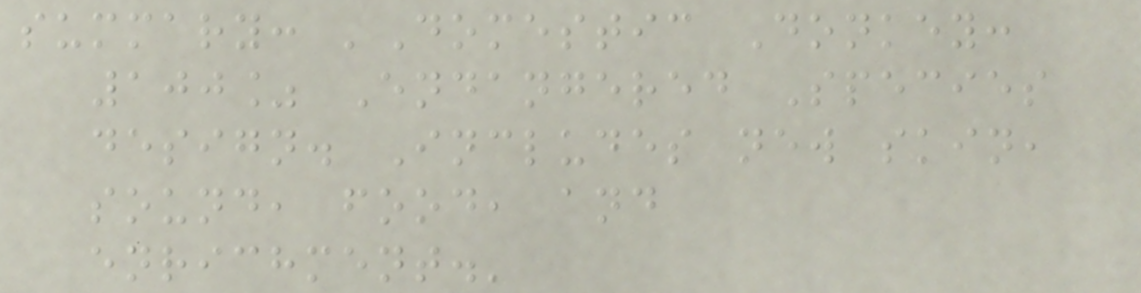summary: 'Domestic Donkey:
100% Endangered Species
design. Includes new skin,
sound, food, and
enrichment.'
